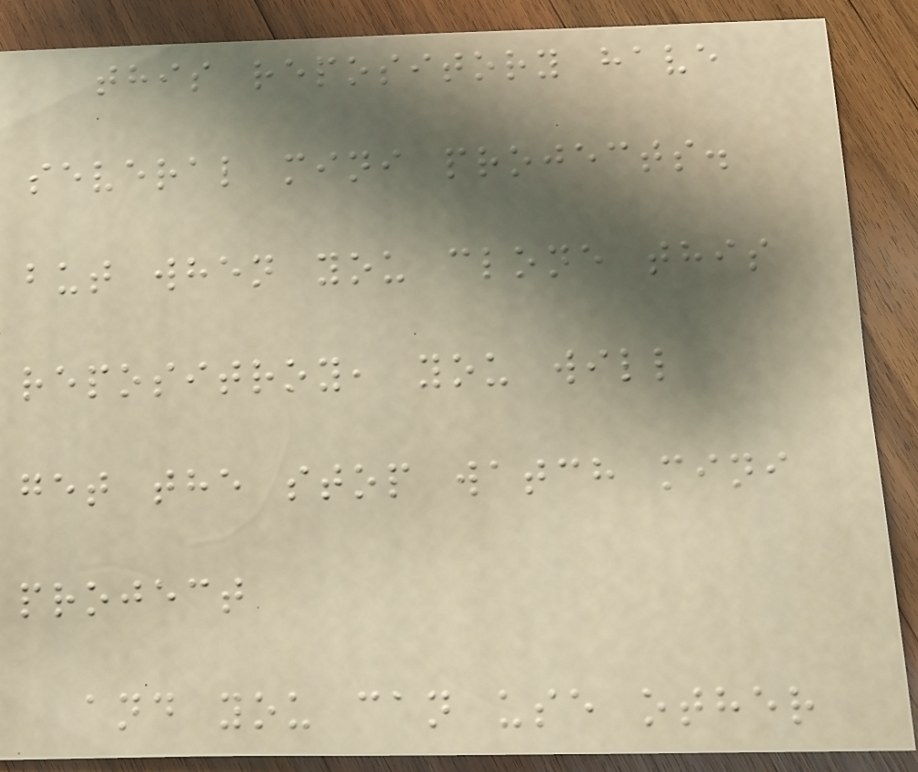this repository have
several mini projects.
but when you clone this
repositroy, you will
get the stop watch mini
project
and you can use other
